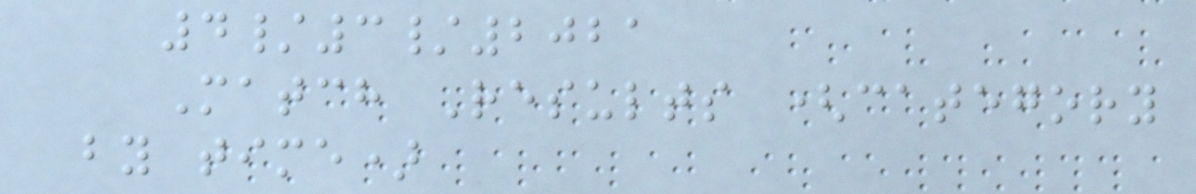4/3/2021
Match Results (category
by time)
